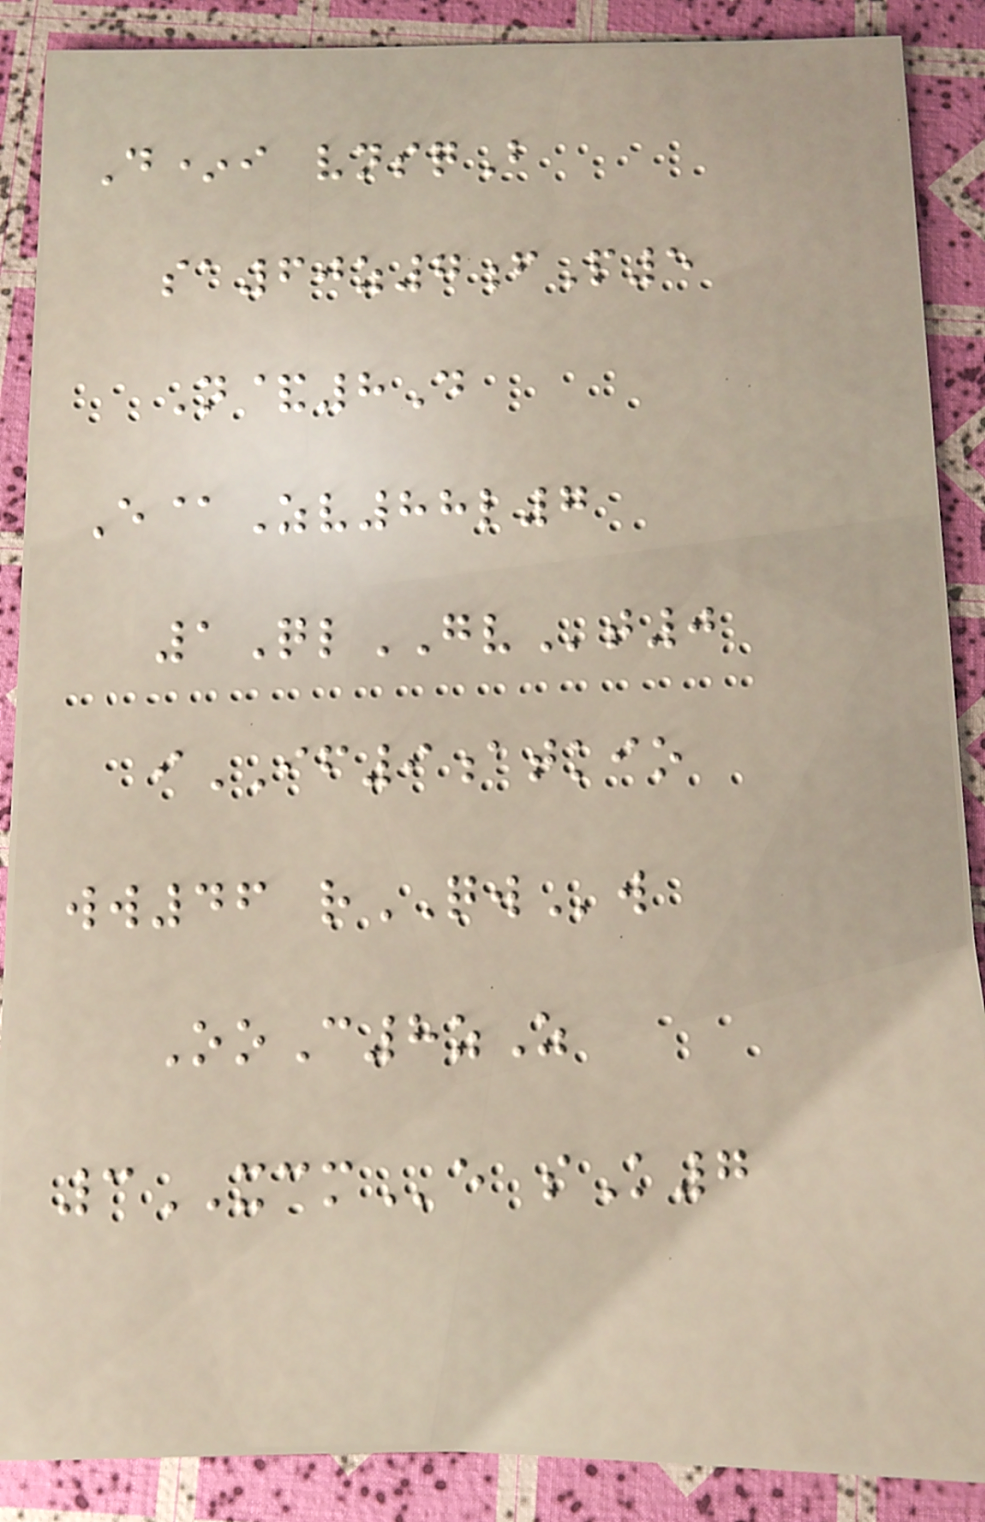D*i vnsqB
sa60z7fP5
N&8D
E@Zv88l7
1QlGVt0
iIF9atkio
ww46 rQWw
OoC8zZ
3XCMe sK7
